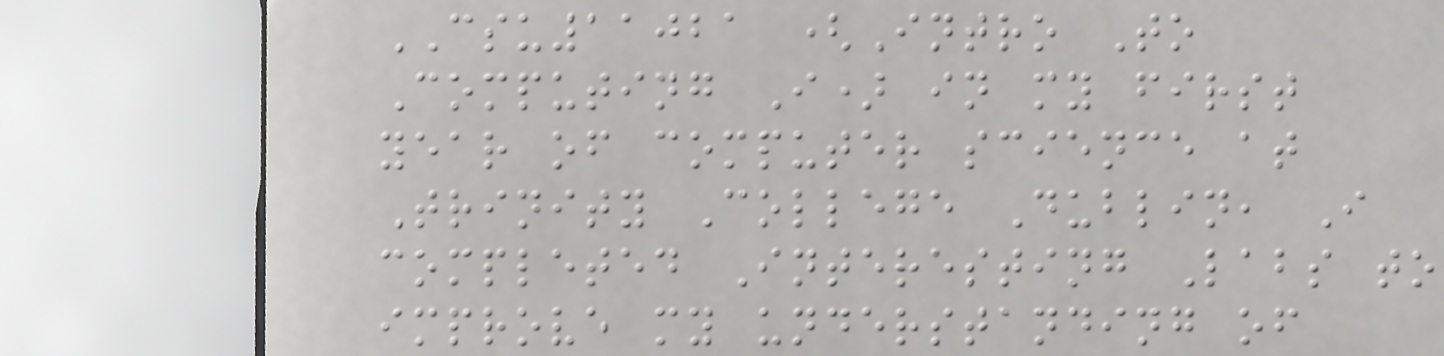CSU11021 (Intro To
Computing I) in my first
year of computer science at
Trinity College Dublin, I
completed Interesting Labs to
improve my understanding of
